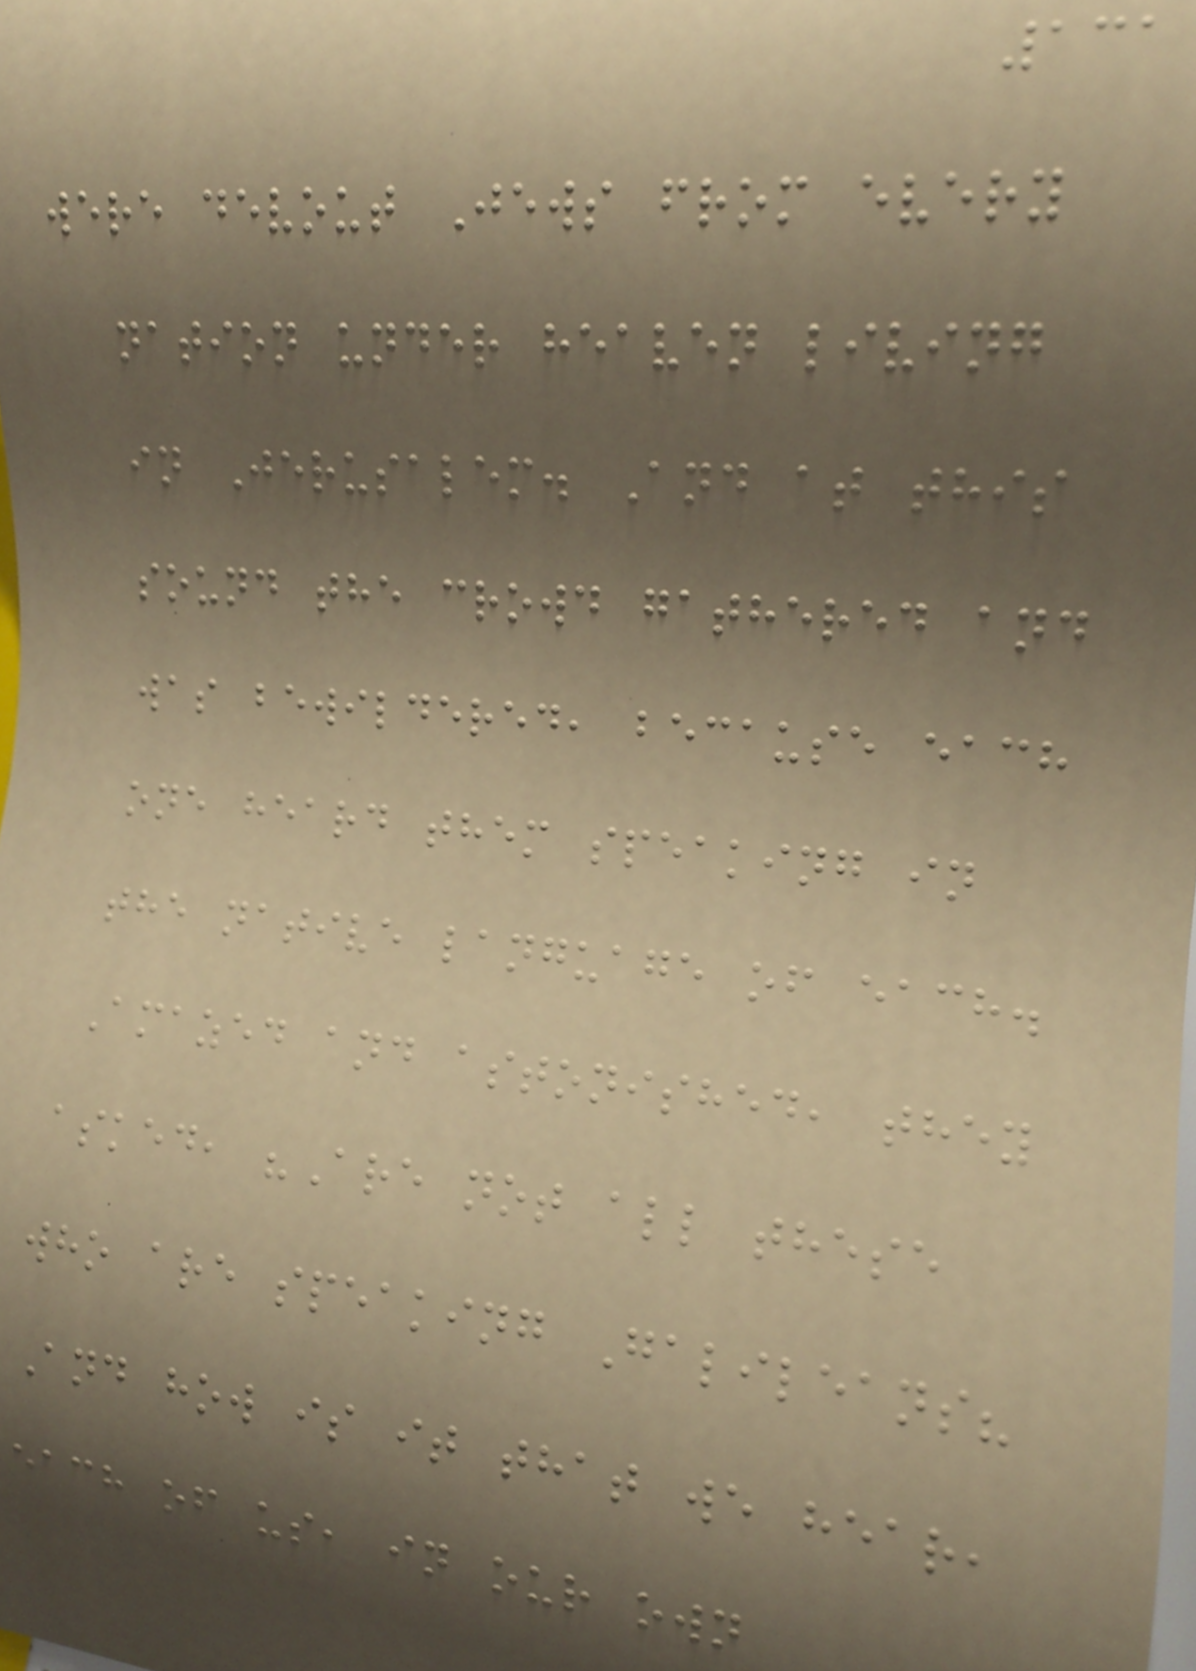131
were devout Jews from every
nation under heaven living
in Jerusalem. And at this
sound the crowd gathered and
was bewildered, because each
one heard them speaking in
the native language of each.
Amazed and astonished, they
asked, "Are not all these
who are speaking Galileans?
And how is it that we hear,
each of us, in our own
